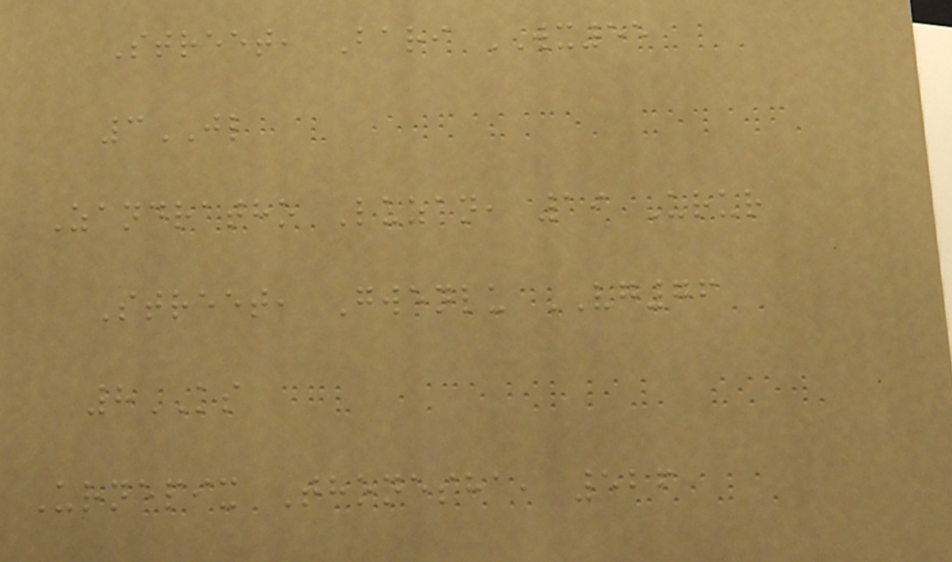Street, Bari WX55
3JL
Zandratho Luzan, 19 Urur
Street, Gwenlu VG76
8KS
Urnepix Thonesha, 526
